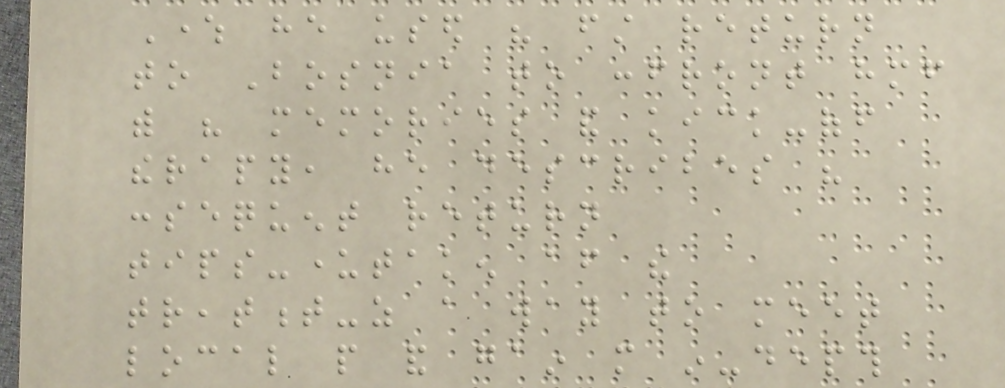Where he used his first return
to Bosnia to confront himself
with his memories and kick-off
therapy, he describes his
consequent return
tips-undertaken after the
treatment-as a way to meet
local people and gain more in-depth
